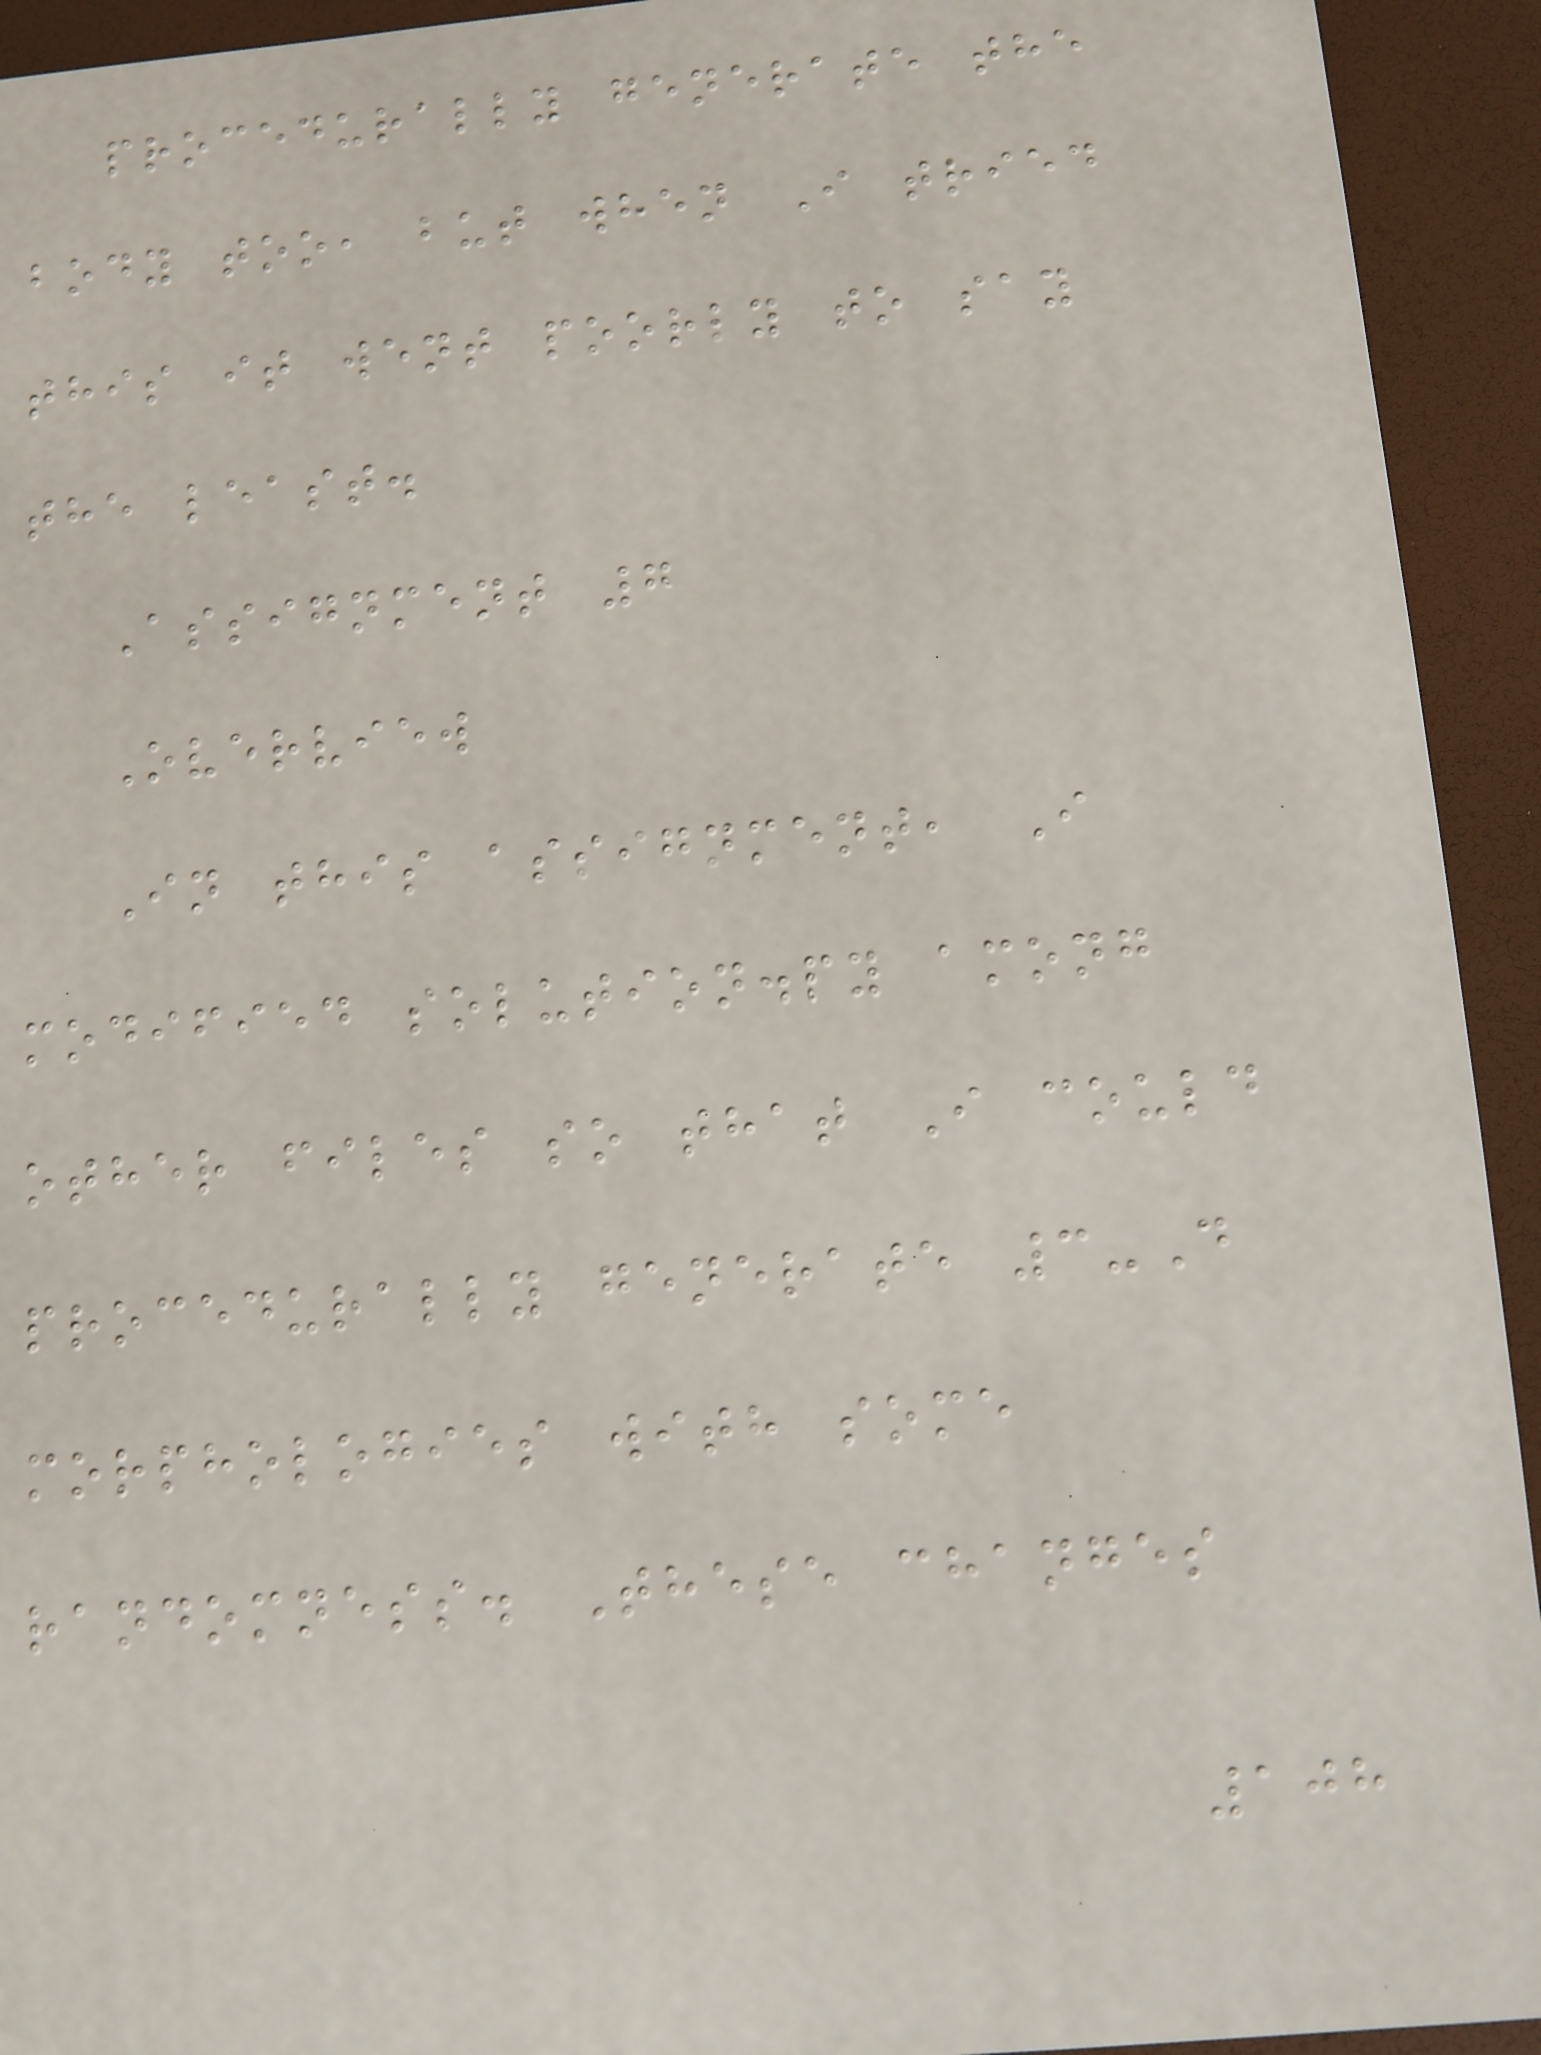procedurally generate the
body too, but when I tried
this it went poorly to say
the least.
Assignment 7
Overview
In this assignment, I
modified solution.py among
other files so that I could
procedurally generate 3-D
morphologies with some
randomness. These changes
108
